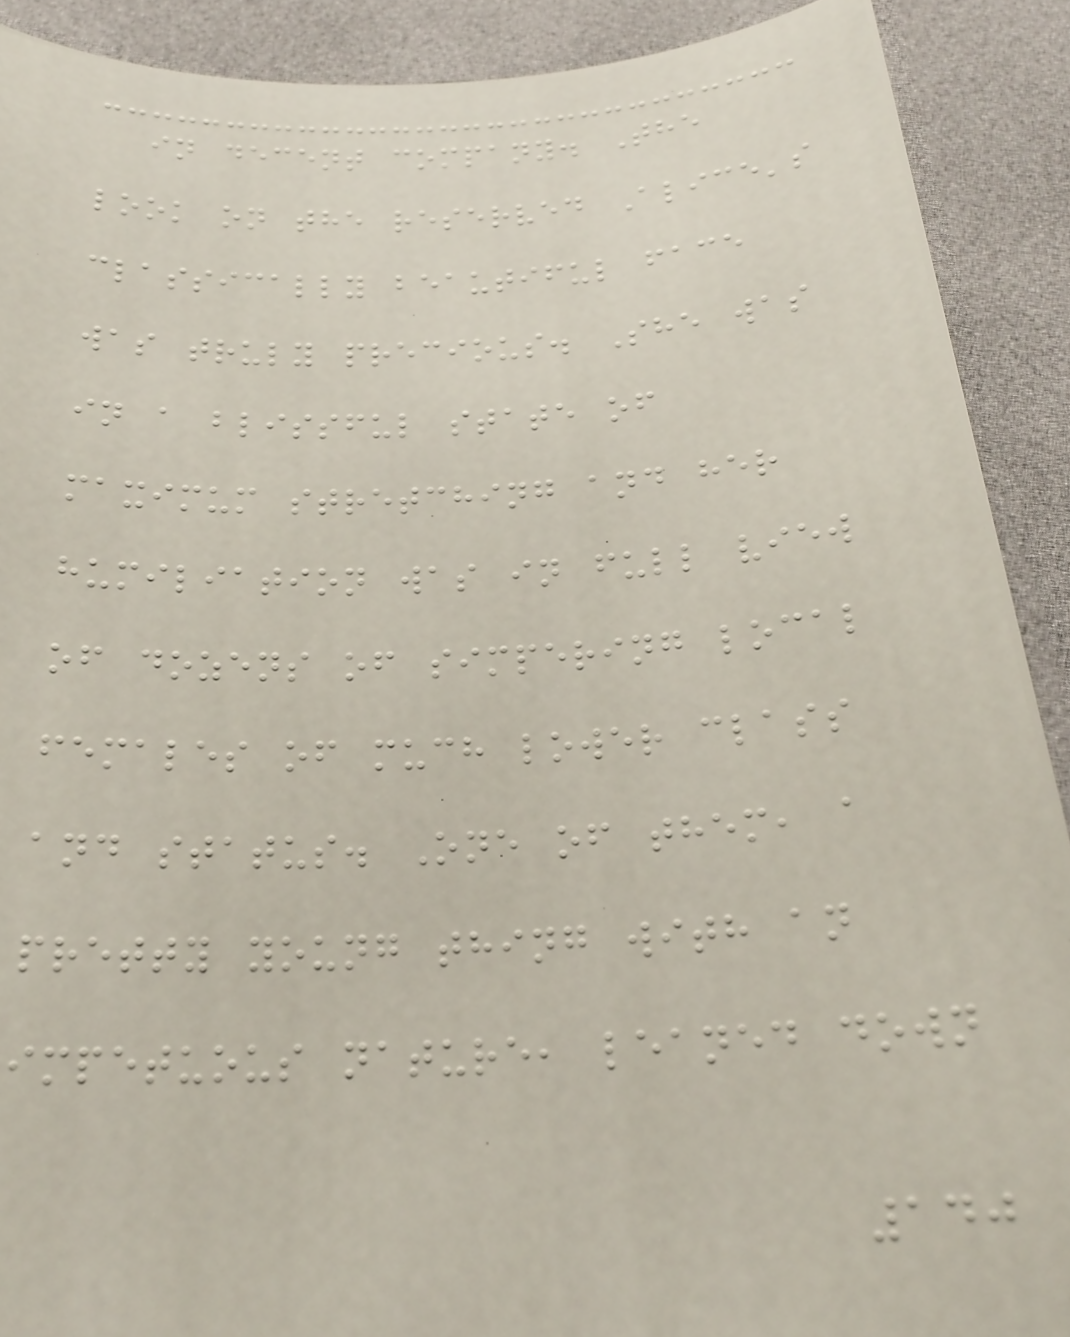in decent company. The
look on the reserved Alice's
classically beautiful face
was truly precious. She was
in a blissful state of
maximum stretching and her
humiliation was in full view
of dozens of simpering local
females of much lower class
and status. One of them, a
pretty young thing with an
impetuous nature, leaned down
140
